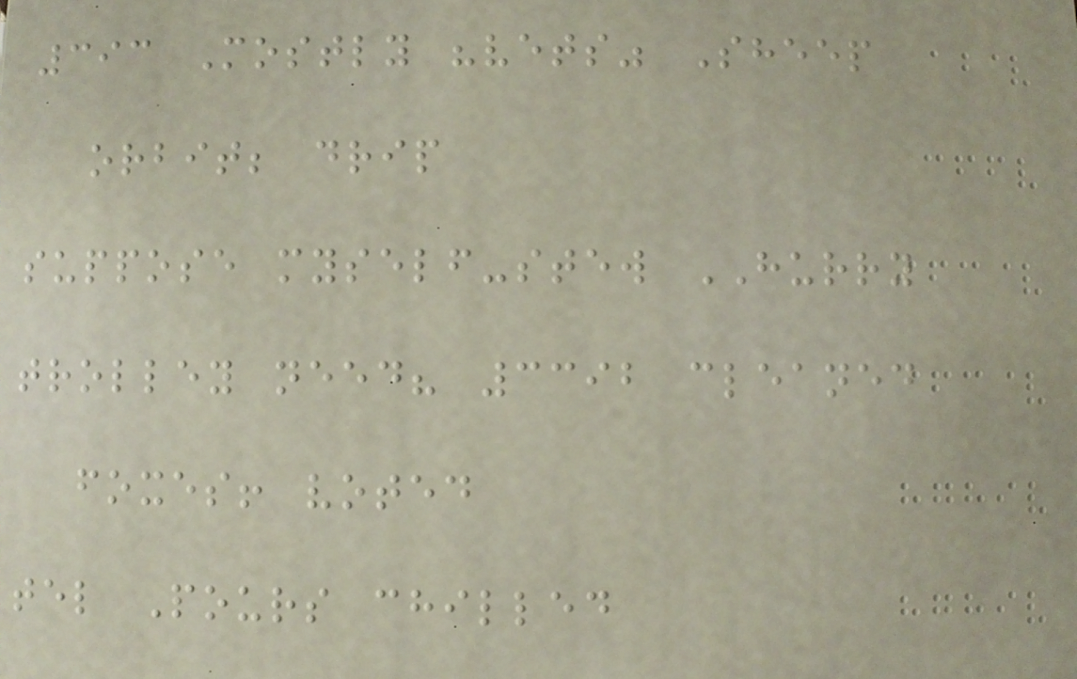393 Mostly "vets" Sheep
orbit; drip
suppose myself-stew HURRY
trolley need? 3392 cleaned
foxes! voted
tel Pours chilled
